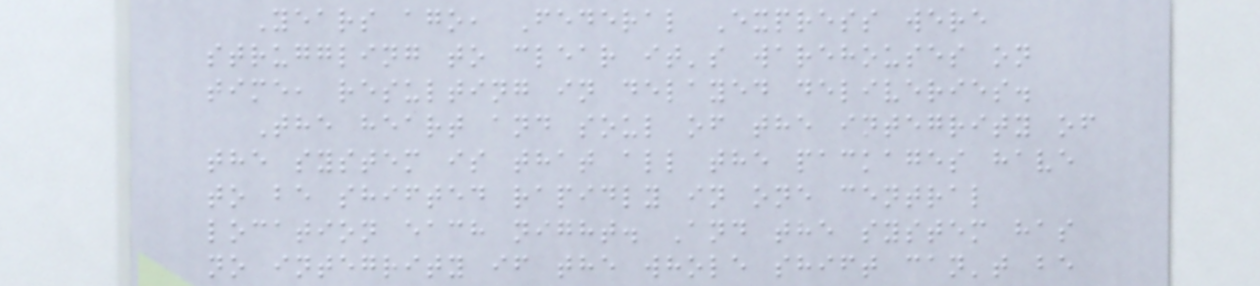Years ago, Federal Express were
struggling to clear it's warehouses on
time, resulting in delayed deliveries.
The heart and soul of the integrity of
the system is that all the packages have
to be shifted rapidly in one central
location each night. And the system has
no integrity if the whole shift can't be
